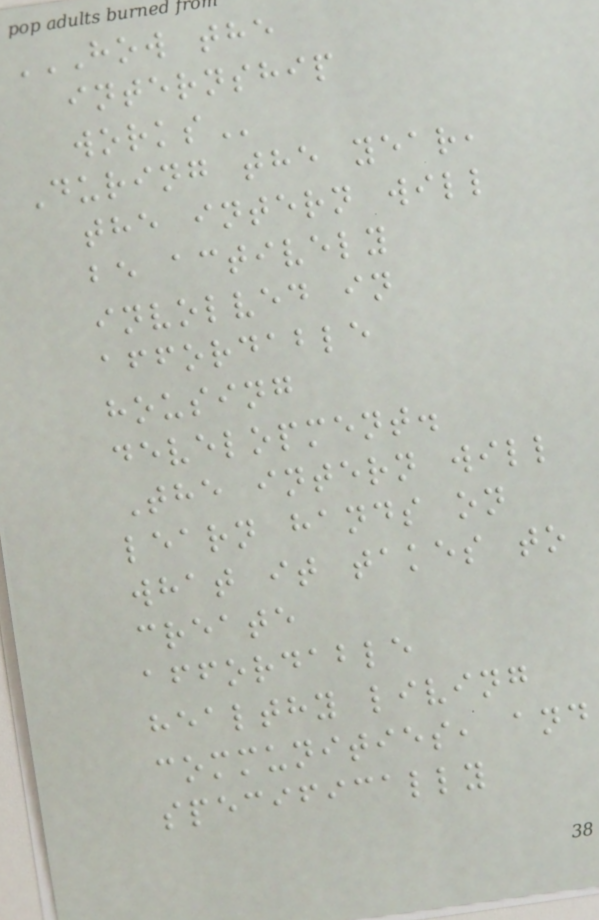HOW THE
INTERNSHIP
WORKS
During the year,
the intern will
be actively
involved in
affordable
housing
development.
The intern will
learn hands on
what it takes to
create
affordable
healthy living
communities, and
specifically
